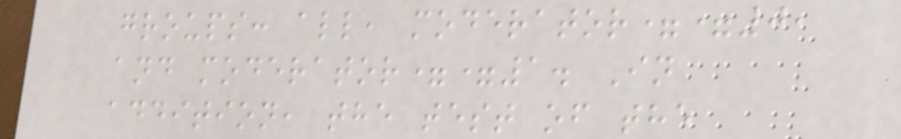groups: all, moderator==0,
and moderator==1. In
addition, the test of the
